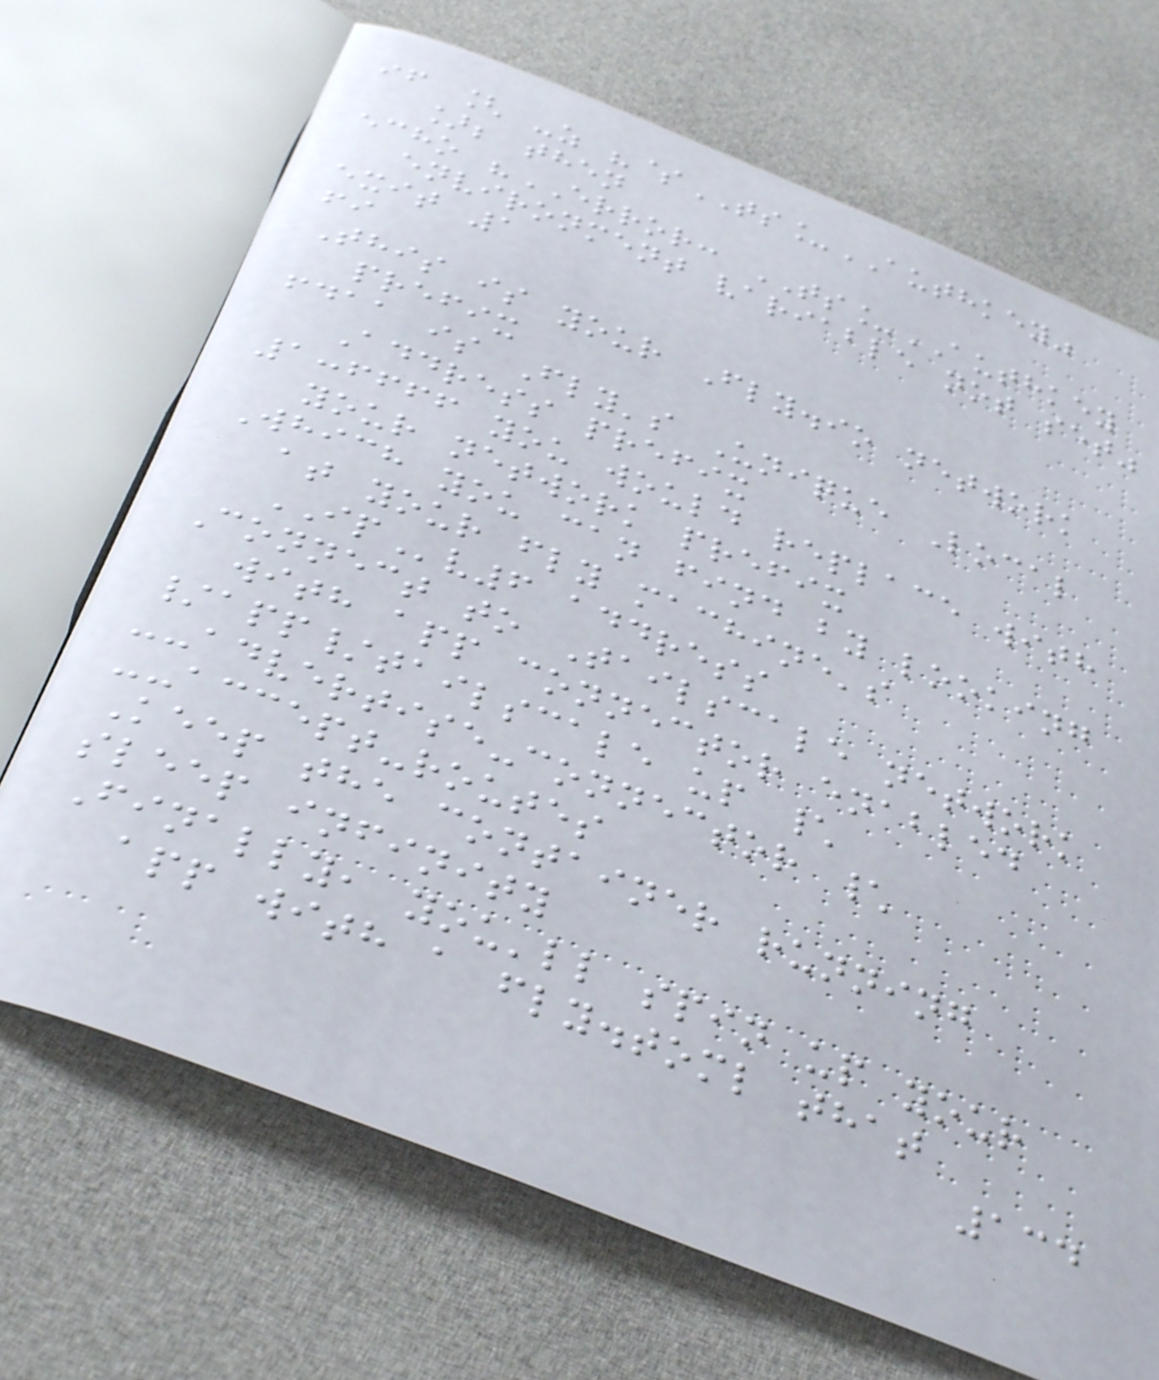if [ -z "$TS_AUTHKEY"
]; then
echo "ERROR: TS_AUTHKEY
environment variable not set"
exit 1
fi
This is your Fly.io network
prefix
fdaa is Fly's Unique Local
Address prefix
1:ffff you would replace with
your network prefix
Which you can find by looking
at your fly machine's
IPv6 address
Connect to Tailscale network
with app connector enabled
/app/tailscale up \
--advertise-connector \
--accept-routes
Keep the container running
sleep infinity
Finally, you'll spin up your
app with a fly.toml that
134
